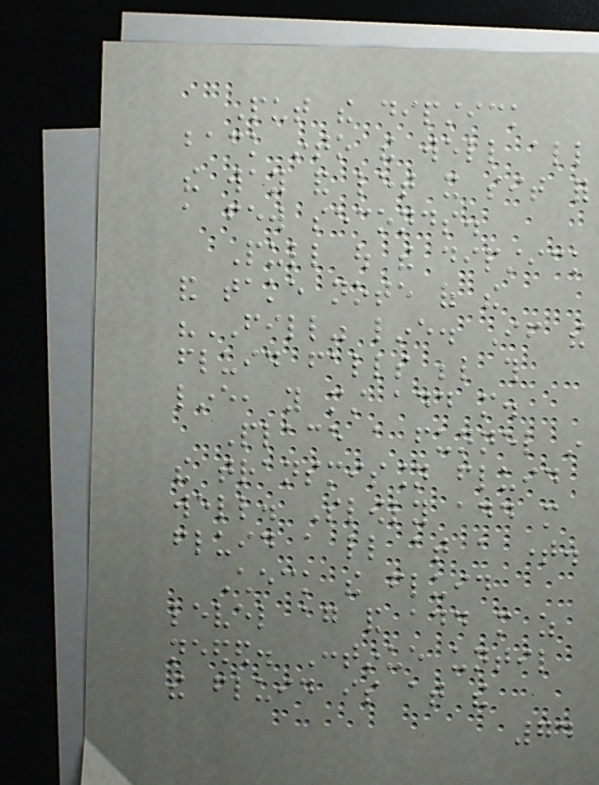Put the dipstick
back into the well all
the way and let it sit for
a few seconds.
Pull out the dipstick
and take note of the
"FILL" line. If the
fluid falls below this
line, you must add more.
Place a funnel in
the transmission fluid
well. Slowly add more
fluid a little at a time.
Check the fluid
level again and add more as
needed. Continue until
the fluid is at the
74
